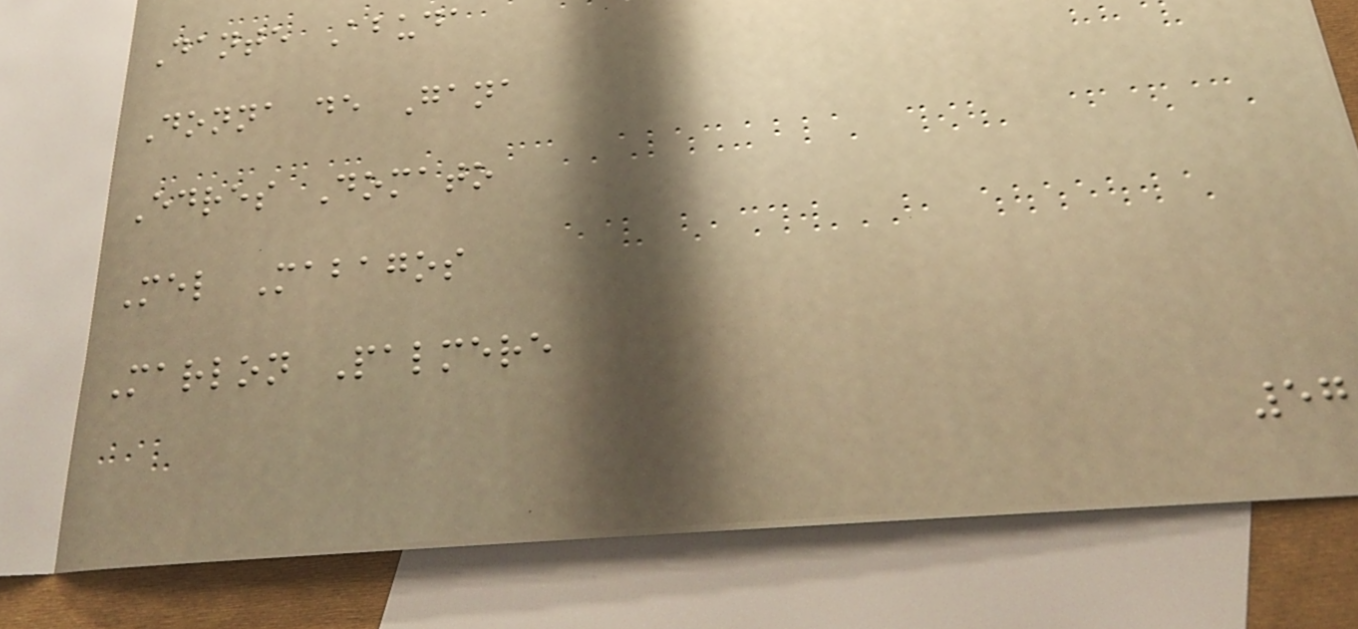Dante Abuda
Donna de Gana
Edres Domato
Mel Mabagos
Marlon Palmere
57
